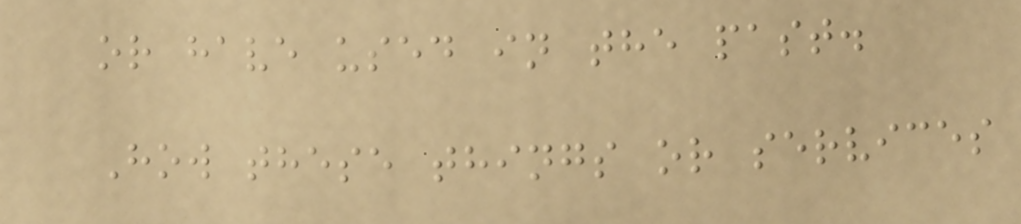or have used in the past.
How these things or services
